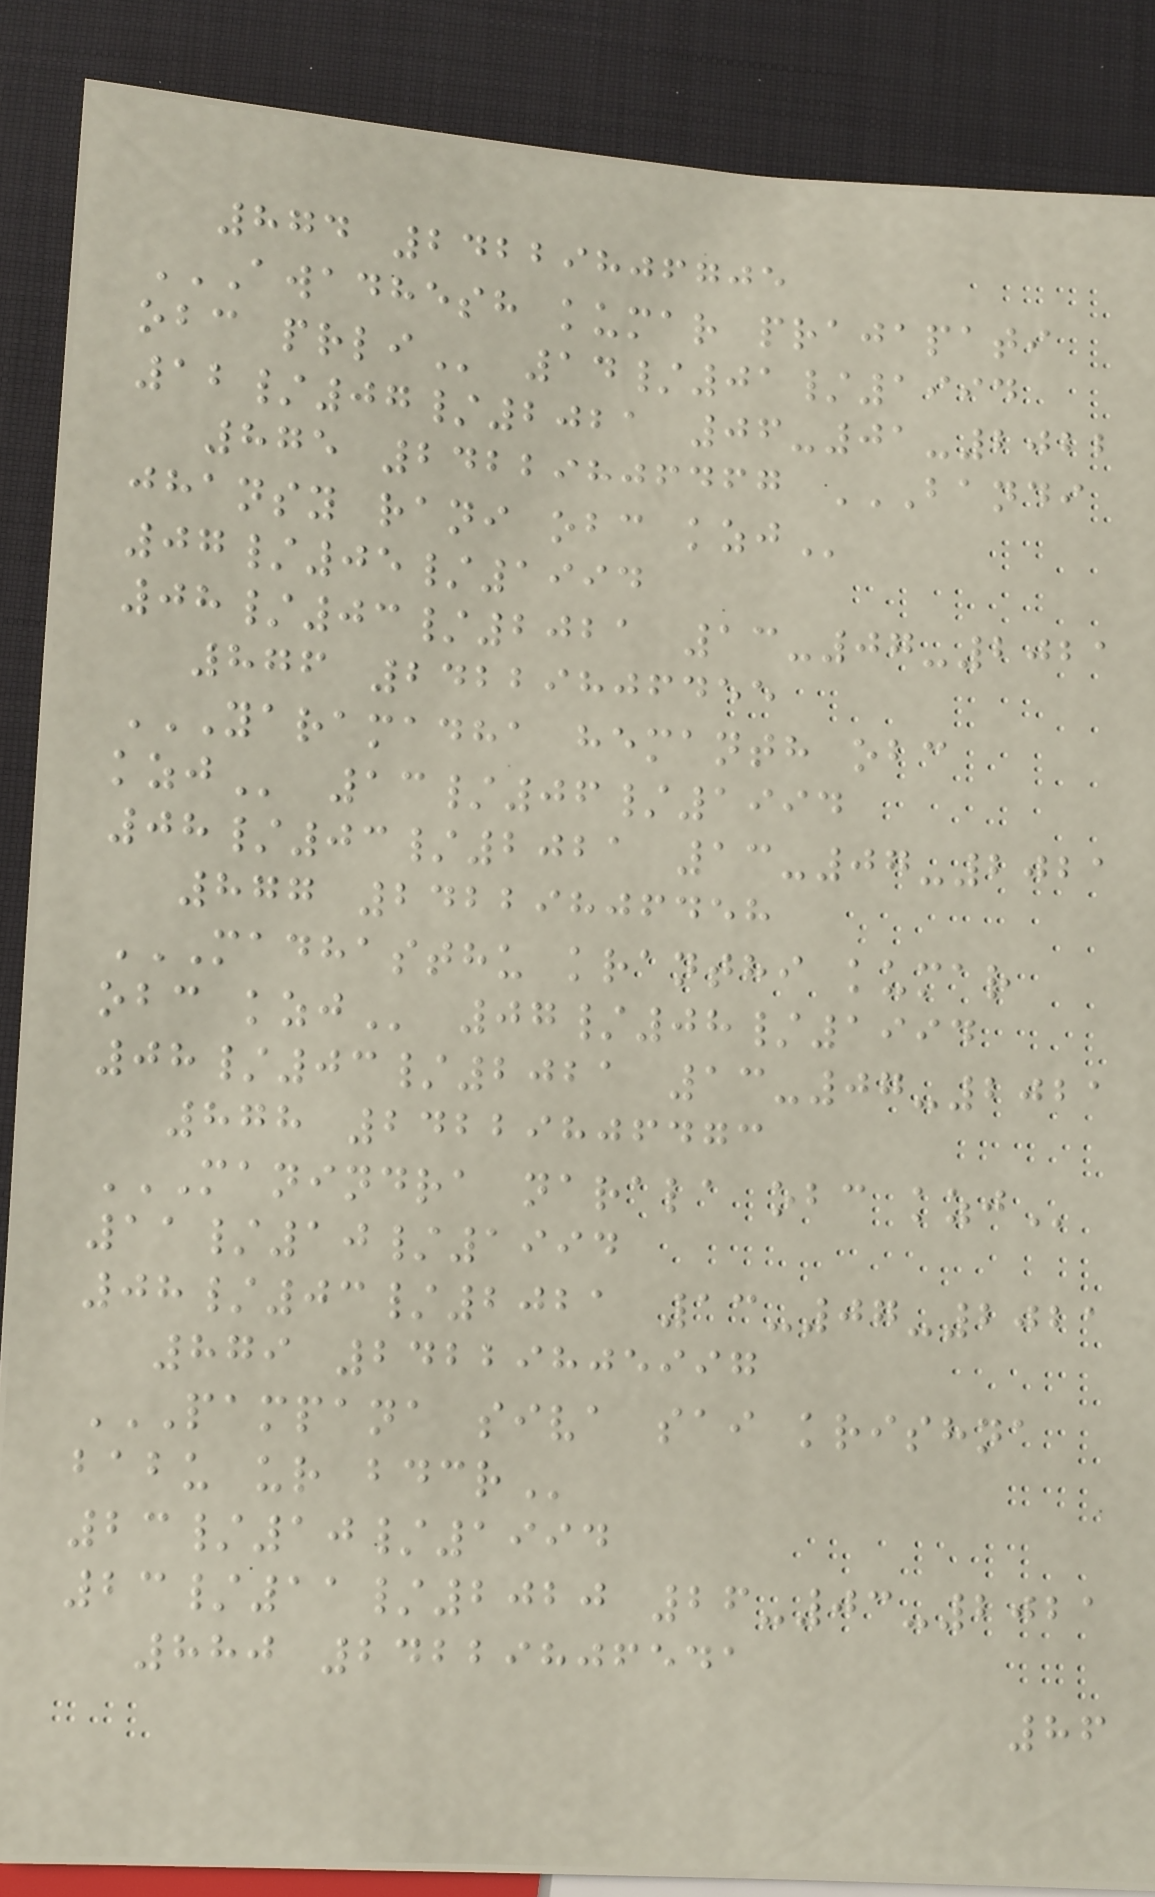874 24229806705
AWADHESH KUMAR PRAJAPATI
OBC PRLI 14/01/1994
12/07/2021 06-01-2022
875 24229806467 BANDI
JHANSY RANI OBC KZJ
07/05/1994
08/03/2021 13-07-2021
876 24229806455
YARAMADHA HEMANTH OBC
KZJ 13/06/1994
08/03/2021 13-07-2021
877 24229806458
MADHASTHU KRANTHI KUMAR
OBC KZJ 07/08/1994
08/03/2021 13-07-2021
878 24229806473
MANINDRA NARALA OBC KZJ
11/10/1994
08/03/2021 13-07-2021
879 24229805997
PAMPANA SIVA SAI KRISHNA
BABU UR BDCR
23/10/1994
23/11/2020 26-03-2021
880 24229806541
86
